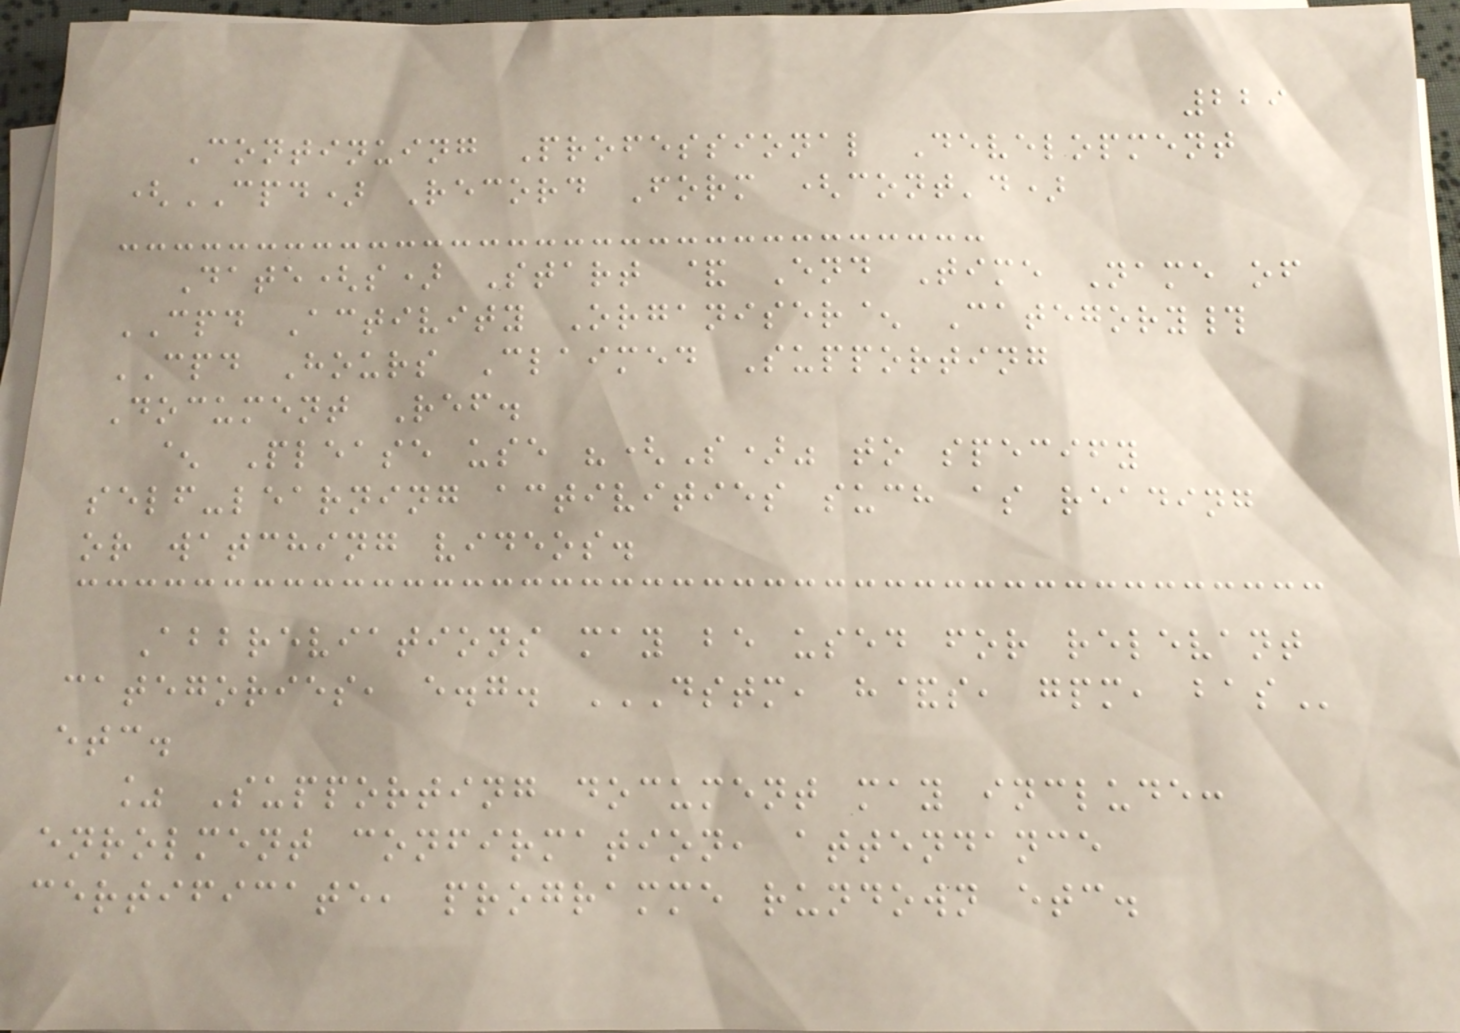229
Continuing Professional Development
(CPD) Record Form (cont'd)
Date(s) Start & End Time Name of
CPD Activity Organiser^ Category#
CPD Hours Claimed Supporting
Document Ref.
^ Please use "(S)" to specify
self-learning activities such as reading
or watching videos.
Abbreviations may be used for relevant
categories, e.g. DSTM, H&S, GPM, BAS
etc.
% Supporting document may include:
enrolment confirmation, attendance
certificate, programme rundown etc.
